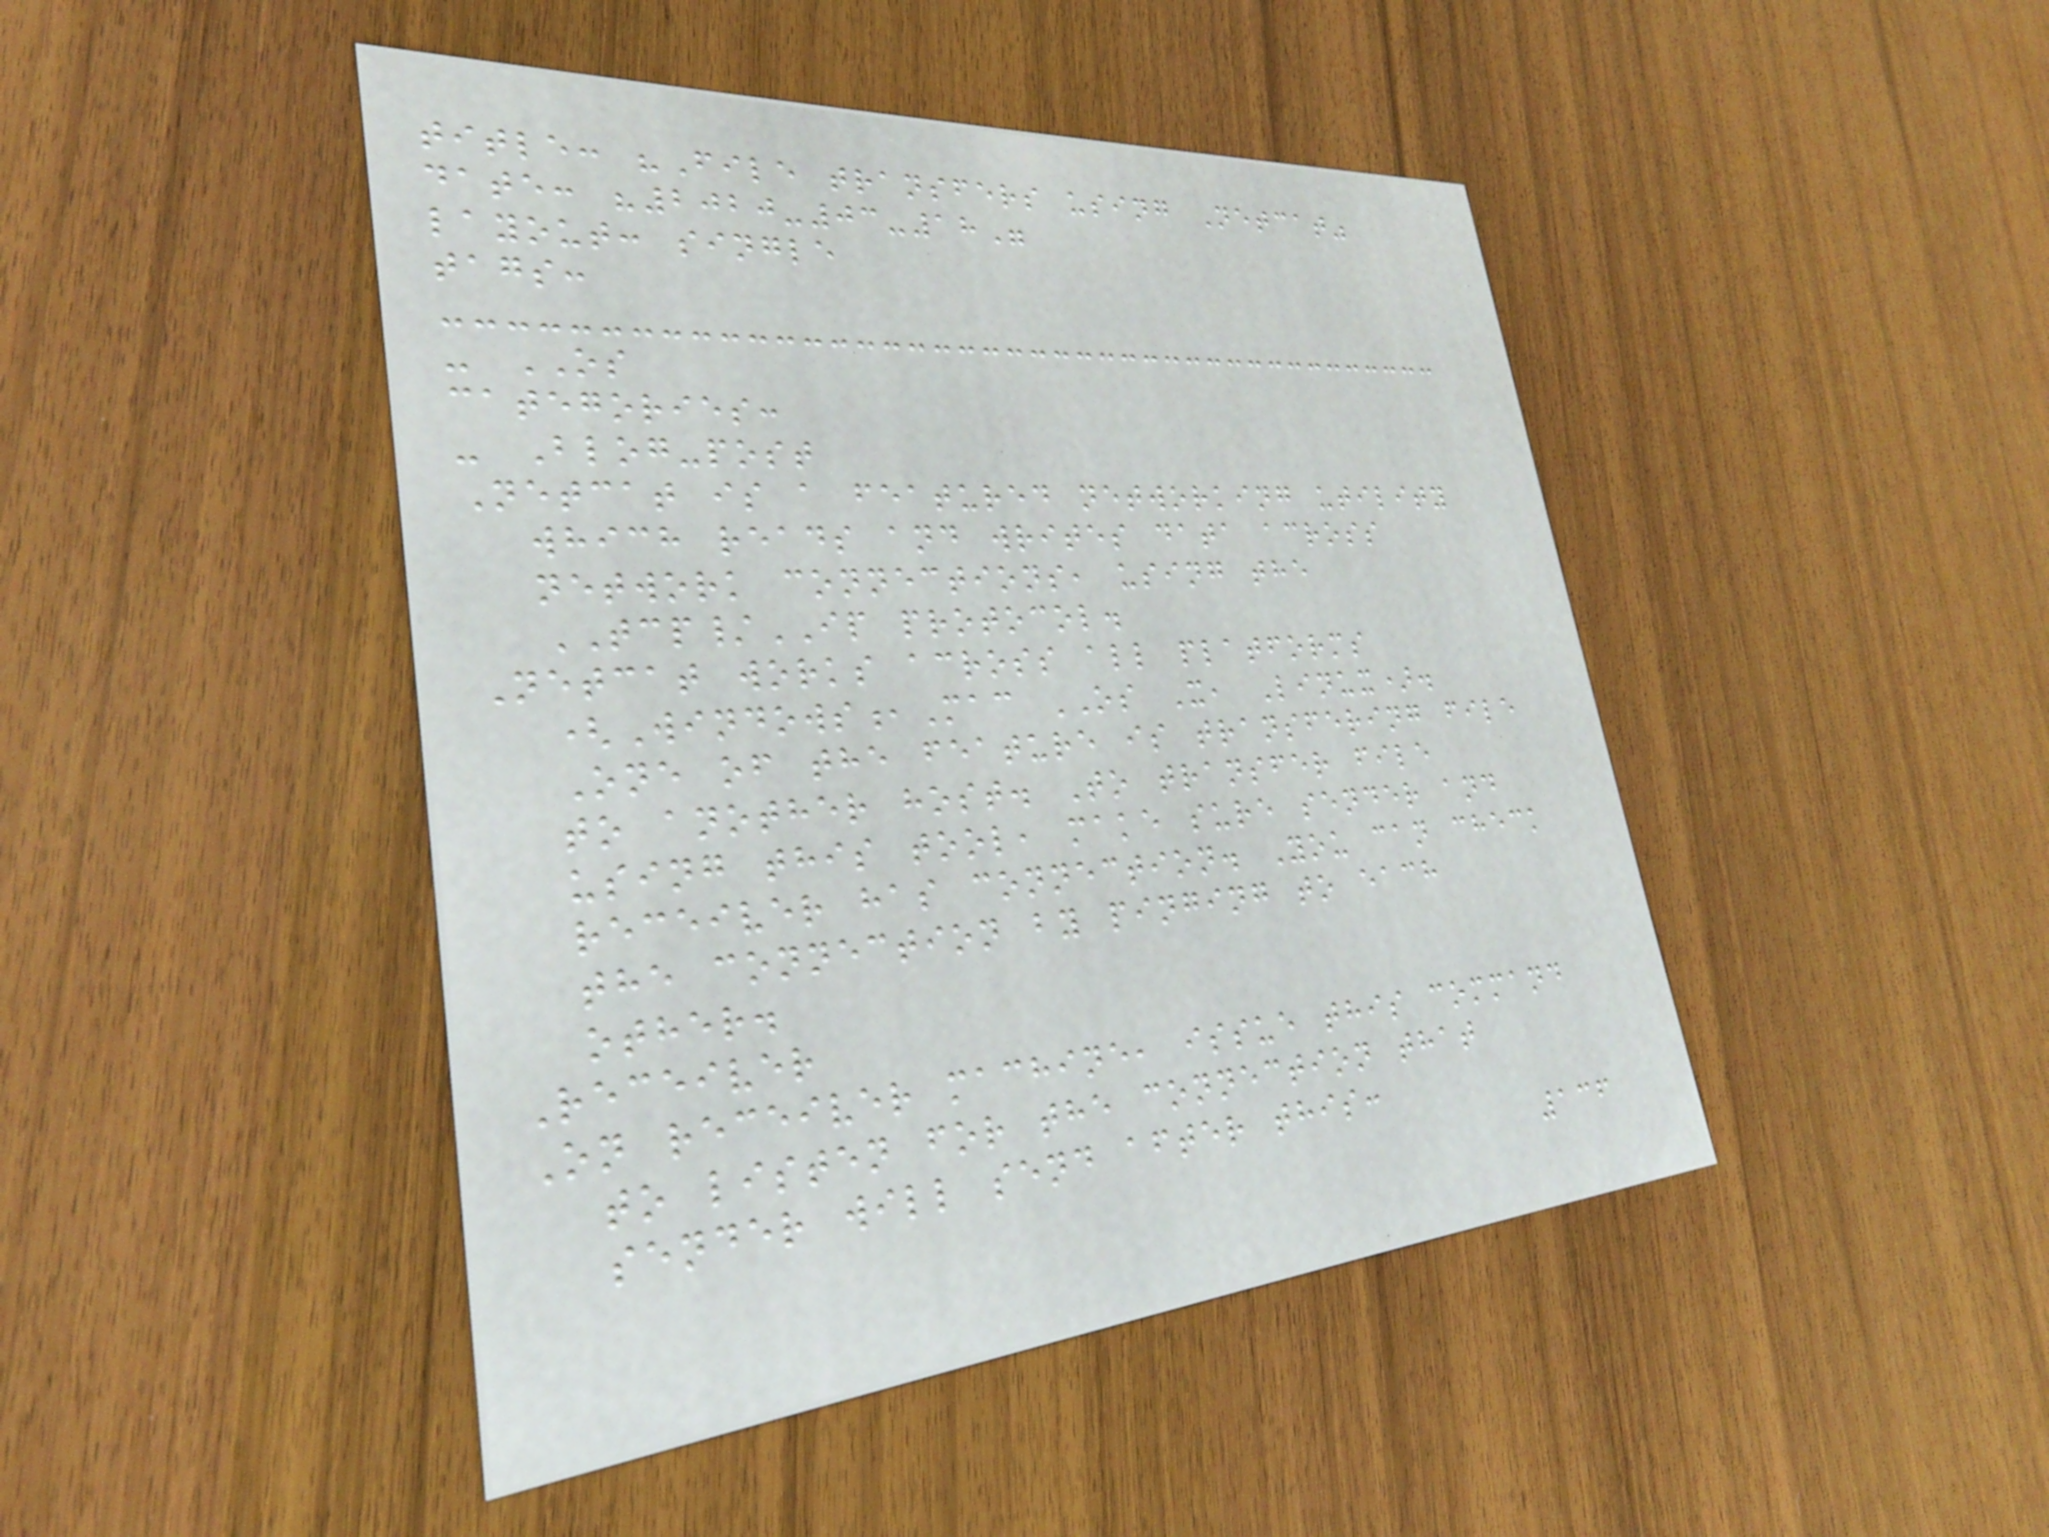title: "File transfers using Netcat"
date: "2020-03-18"
layout: single
tags:
- OS
categories:
- Blog-post
Netcat is a featured networking utility
which reads and writes data across
network connections, using the
TCP/IP protocol.
Netcat works across all platforms
(Windows,Mac OS X, Linux).
One of the feature is transfering file
to another host. To transfer file
using this tool, make sure sender and
receiver has connection. You can check
the connection by pinging to each
other.
Receiver
On receiver machine, issue this command
to listen for the connection that
sender will send after this:
136
